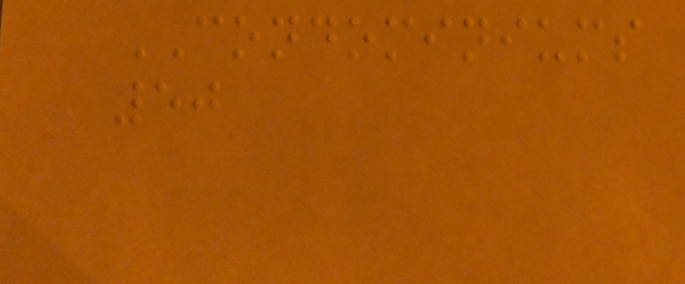CONDOMINIUMS
50
